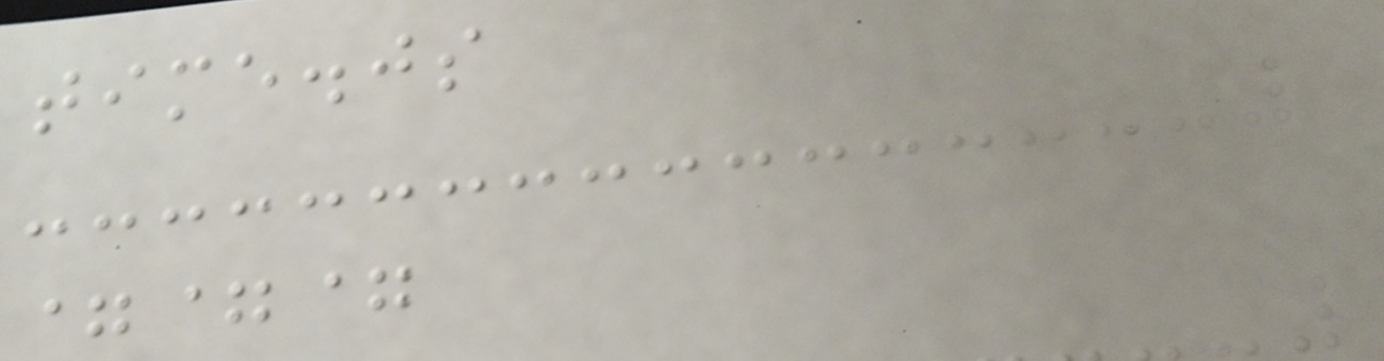time.js
===
